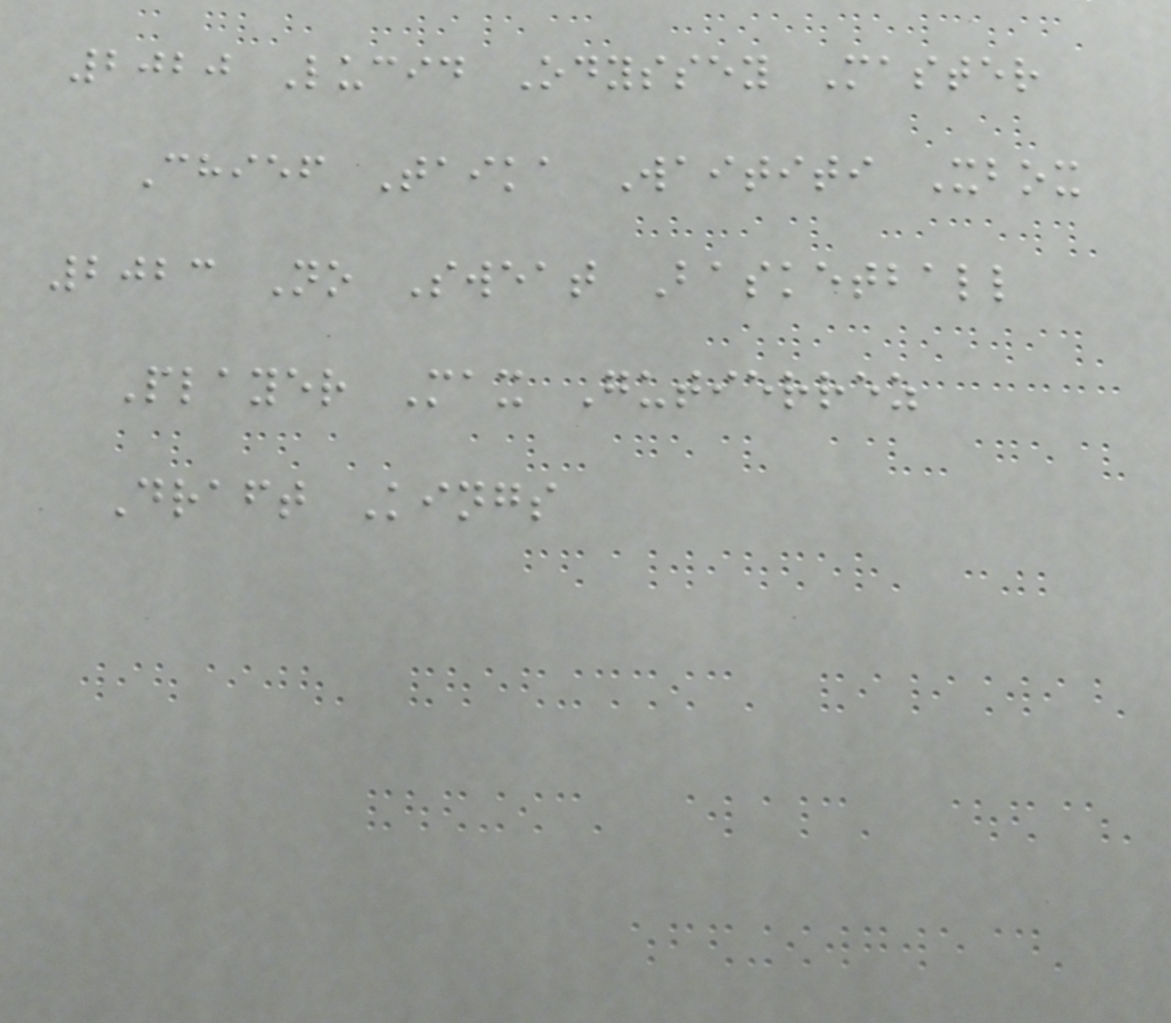2020 Lucid Odyssey Master
Chief Taika Waititi Xbox
2023 No Sweat Basketball
Player Max Gutierrez
Draft Kings
